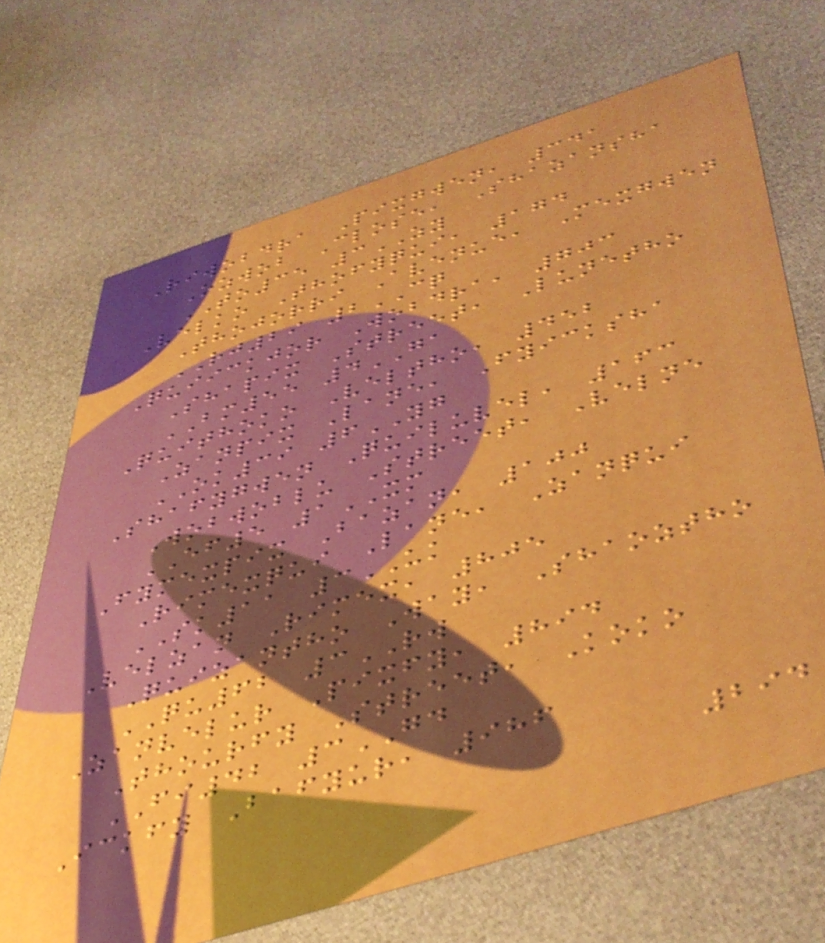Riwobdra Pixgwen, 341
Ozwob Close, Shazansha
TO35 3ZY
Velko Thofyqui, 174
Thojorri Avenue, Mexgwen
RJ29 2CQ
Quiickjor Wobdra, 703
Shapix Street, Lunetho
BM55 4GA
Quithoko Veltho, 452
Zanpix Lane, Fyicksha
OK39 6YG
Shafygwen Quiluvel, 163
Wobwoblu Street, Velne
EF5 1XM
Fymexpix Bazan, 100
Rimexqui Lane, Zanqui
SK11 3UK
Velzan Rimex, 805
Quizantho Way, Shaoztho
QU62 3RW
Zanvelur Pixfy, 894
Thourfy Street, Koko
FI42 3GD
Ickfy Bafyur, 986
294
